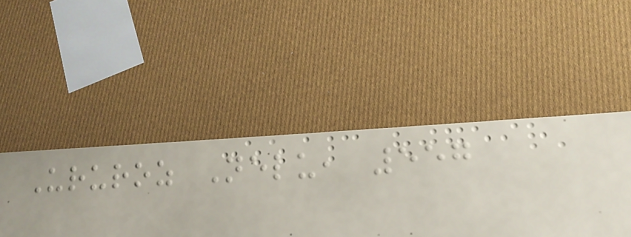Ururoz Nelu, 557
